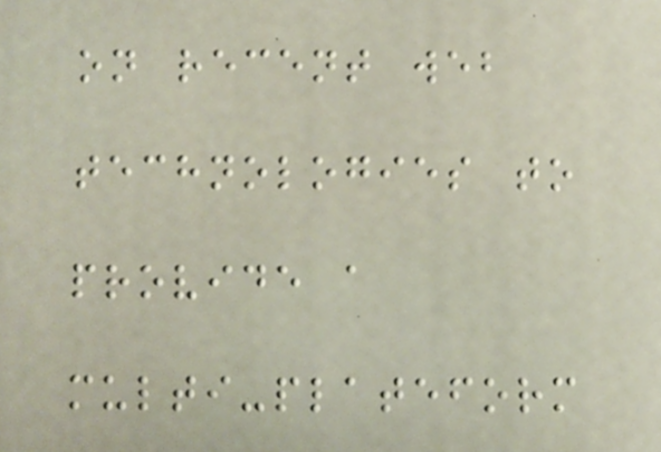on recent web
technologies to
provide a
multi-plateform
